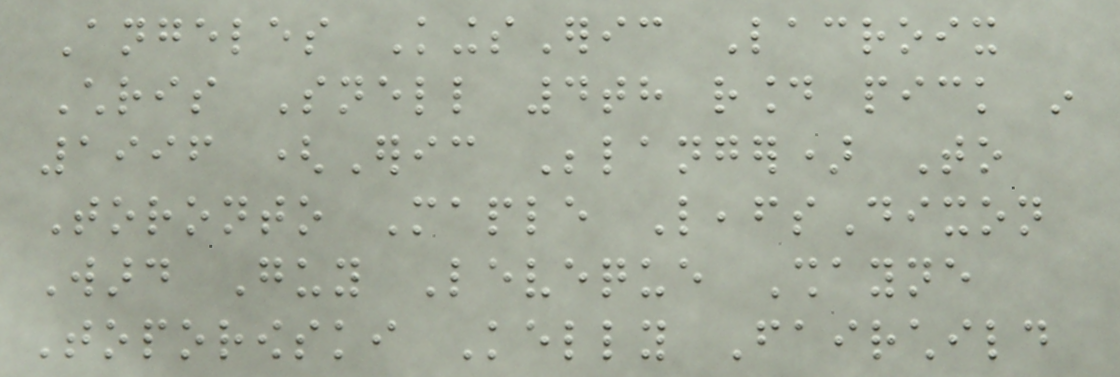Angeles KingsEric Lacroix
Chris Snell 4th round pick in
1996 (Eric Belanger) To
Toronto Maple LeafsDixon
Ward Guy Leveque Shayne
Toporowski Kelly Fairchild
